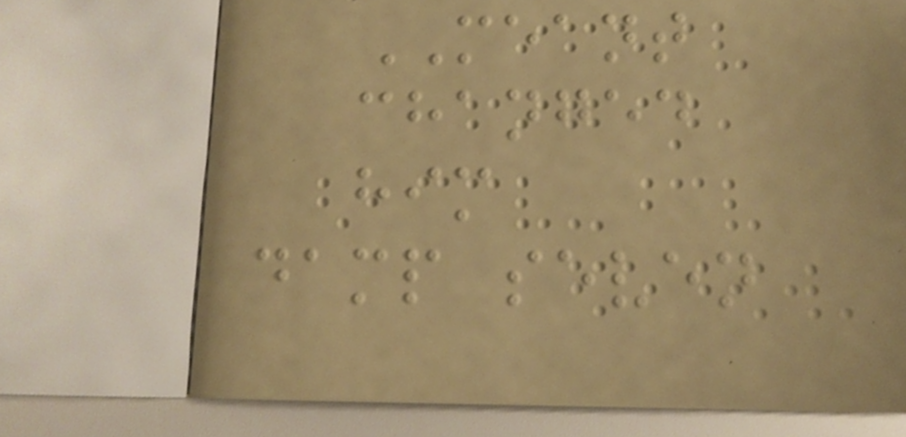MEANT
changed
him
damp seven
